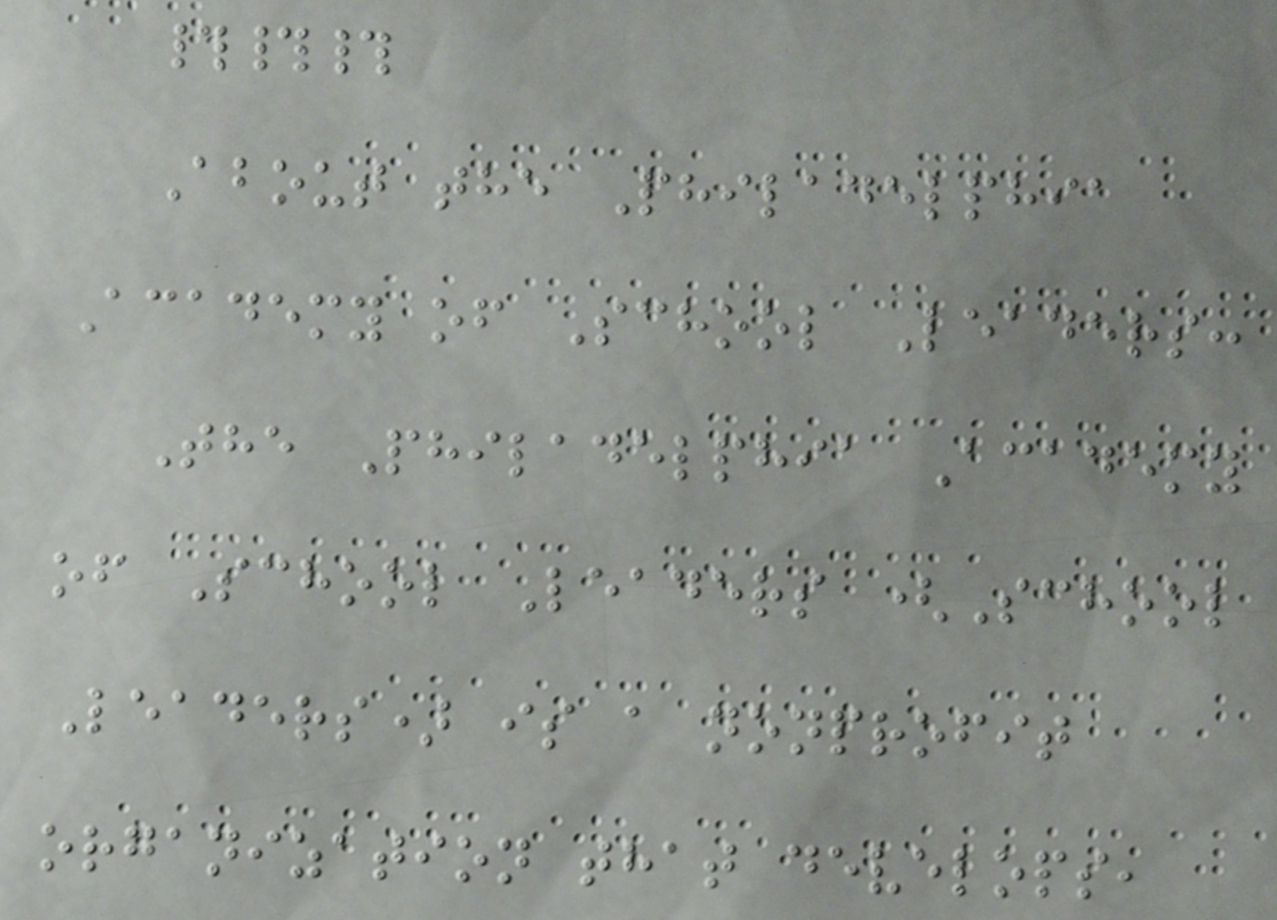###
About the Philadelphia
Academy of School Leaders:
The Philadelphia Academy
of School Leaders (School
Leaders) is a nonprofit
organization that develops,
